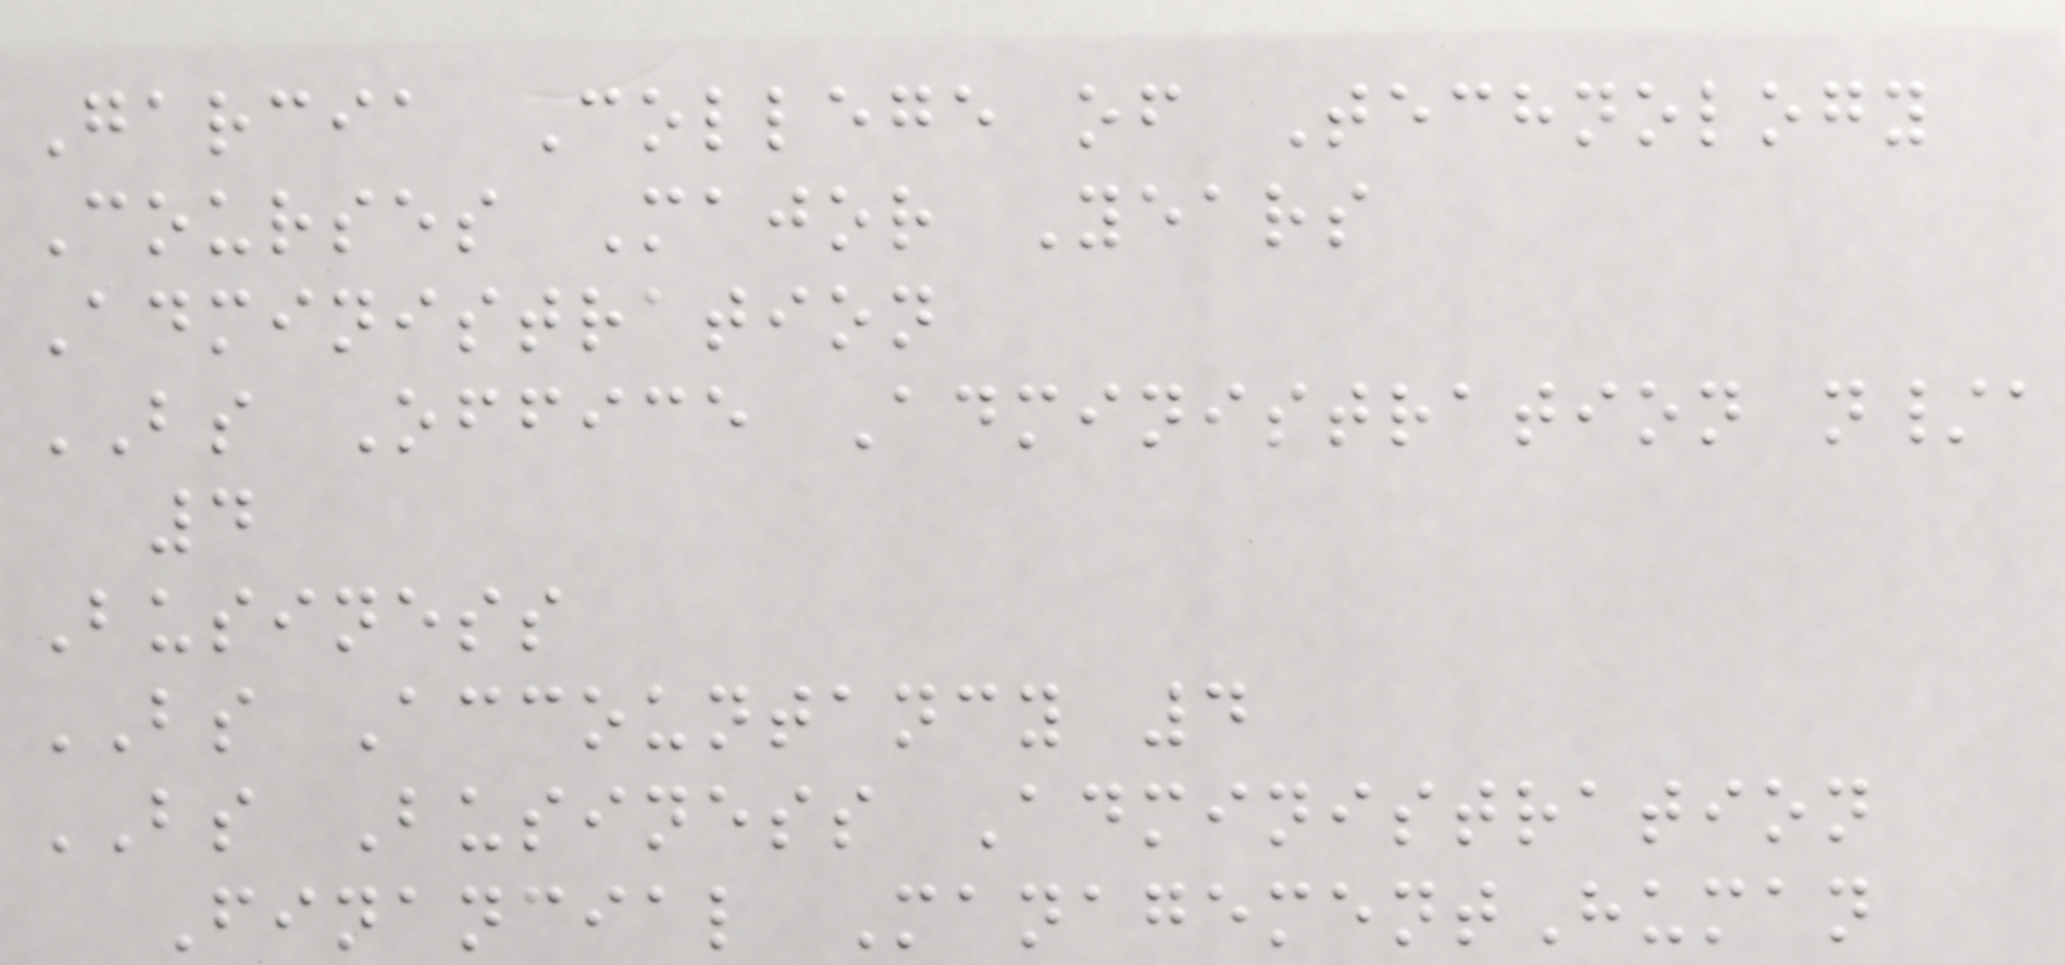Garcia College of Technology
Courses Major Years
Administration
BS Office Administration n/a
4
Business
BS Accountancy 4
BS Business Administration
Financial ManagementHuman
